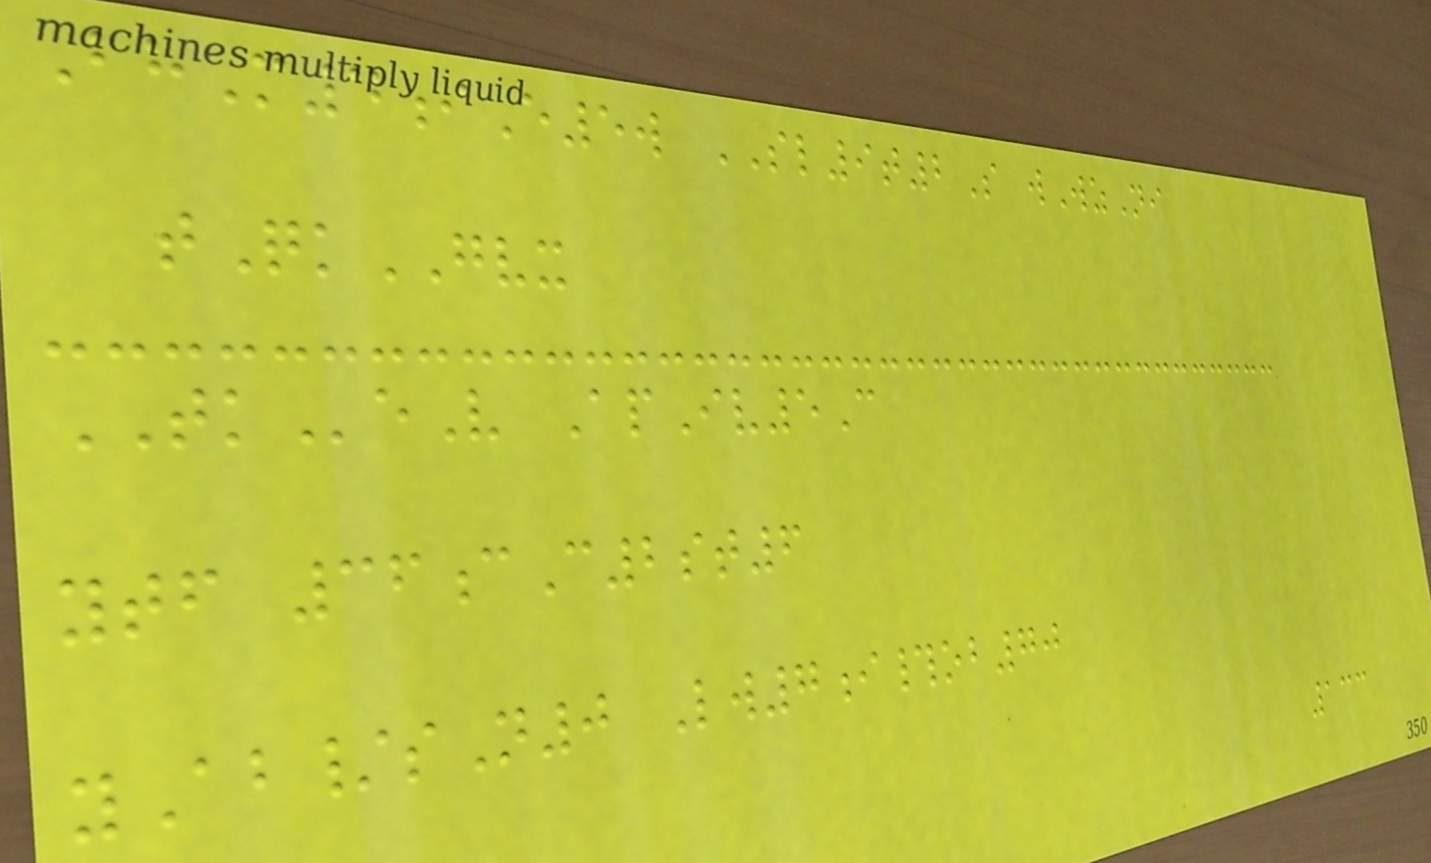BhM4iE5w SL9t2S wWzNi
tQkGVX
TKeV ApIv5C
ytf 36cC2st6
yAb/sN0 Lw7i#ob70
133
